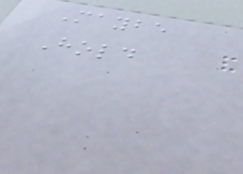Maybe
Hold
